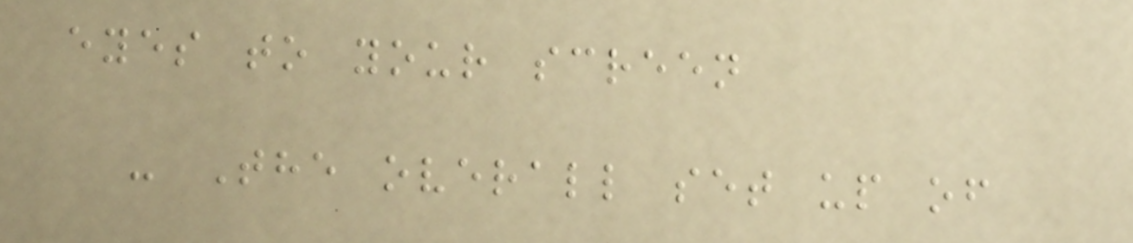eyes to your screen
- The overall set up of
